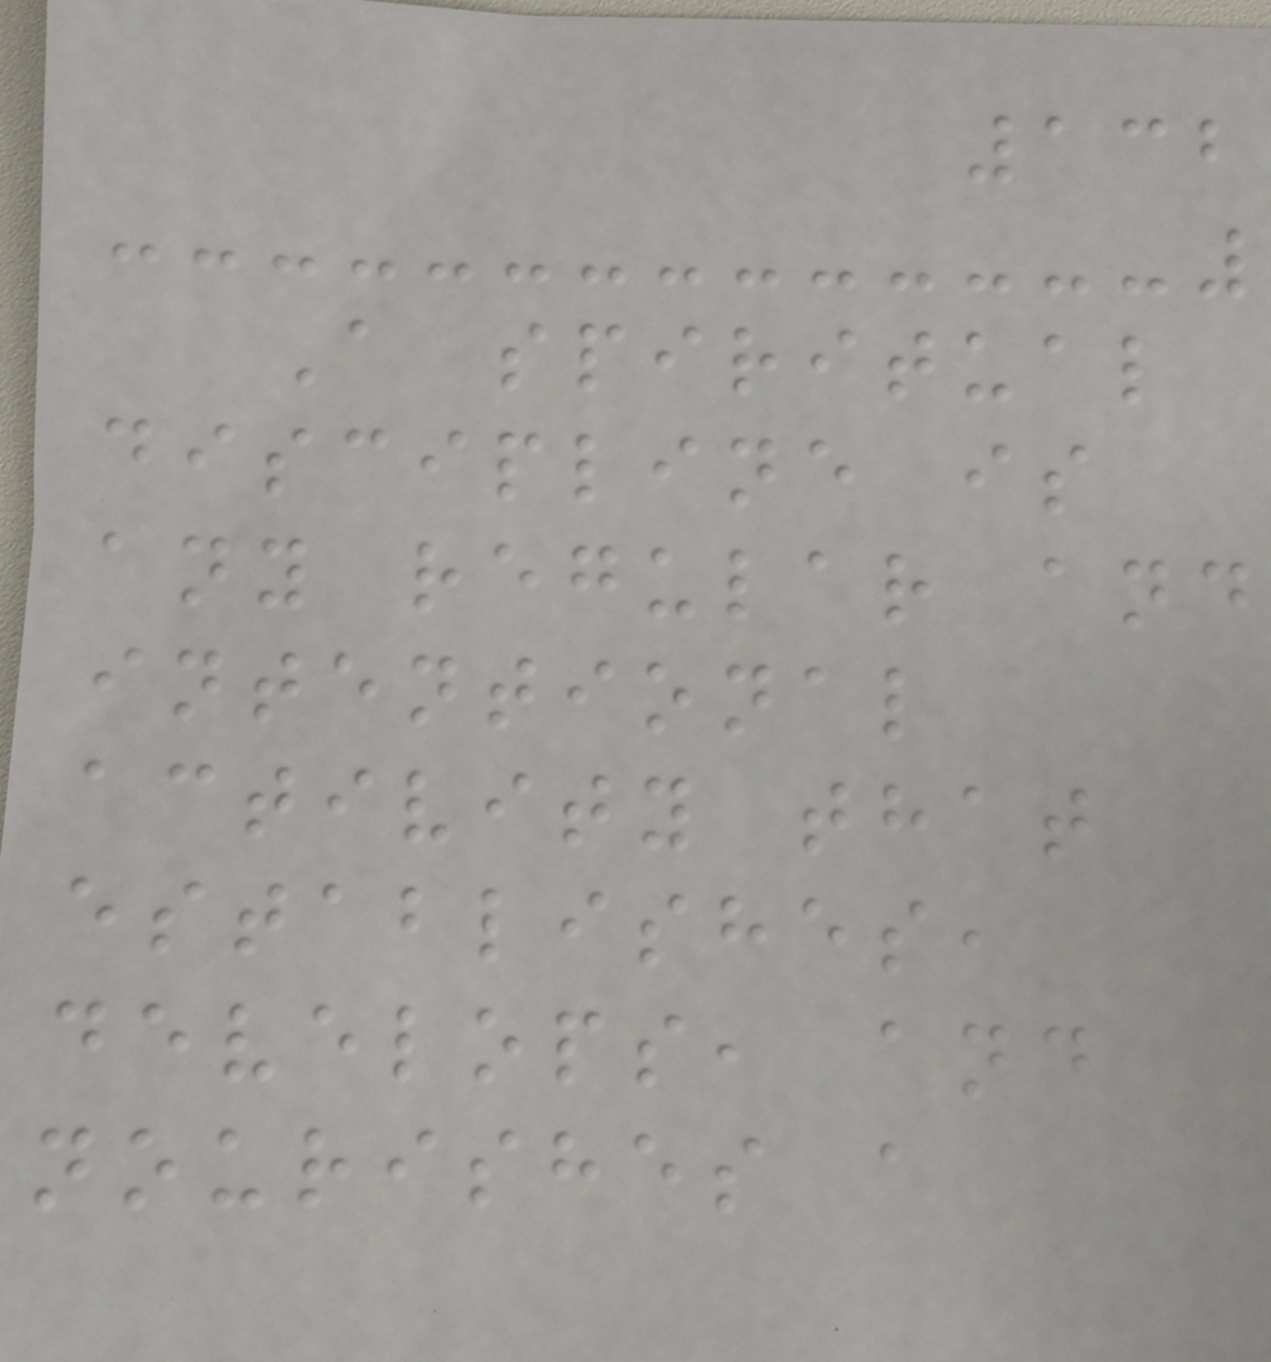132
A spiritual
discipline is
any regular and
intentional
activity that
establishes,
develops, and
nourishes a
